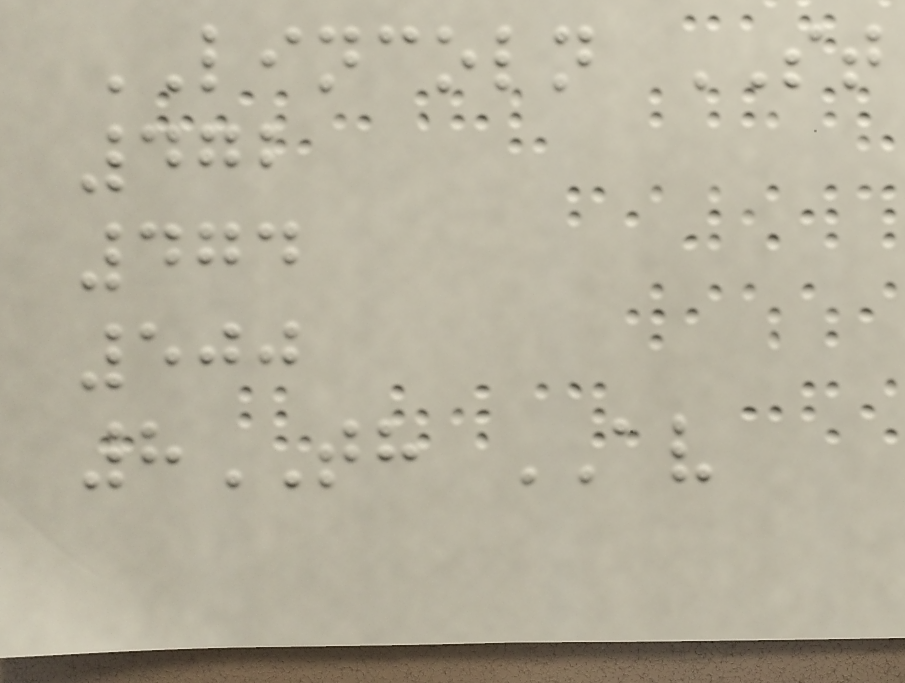LINCOLN ST
472
474
500
8TH AV
